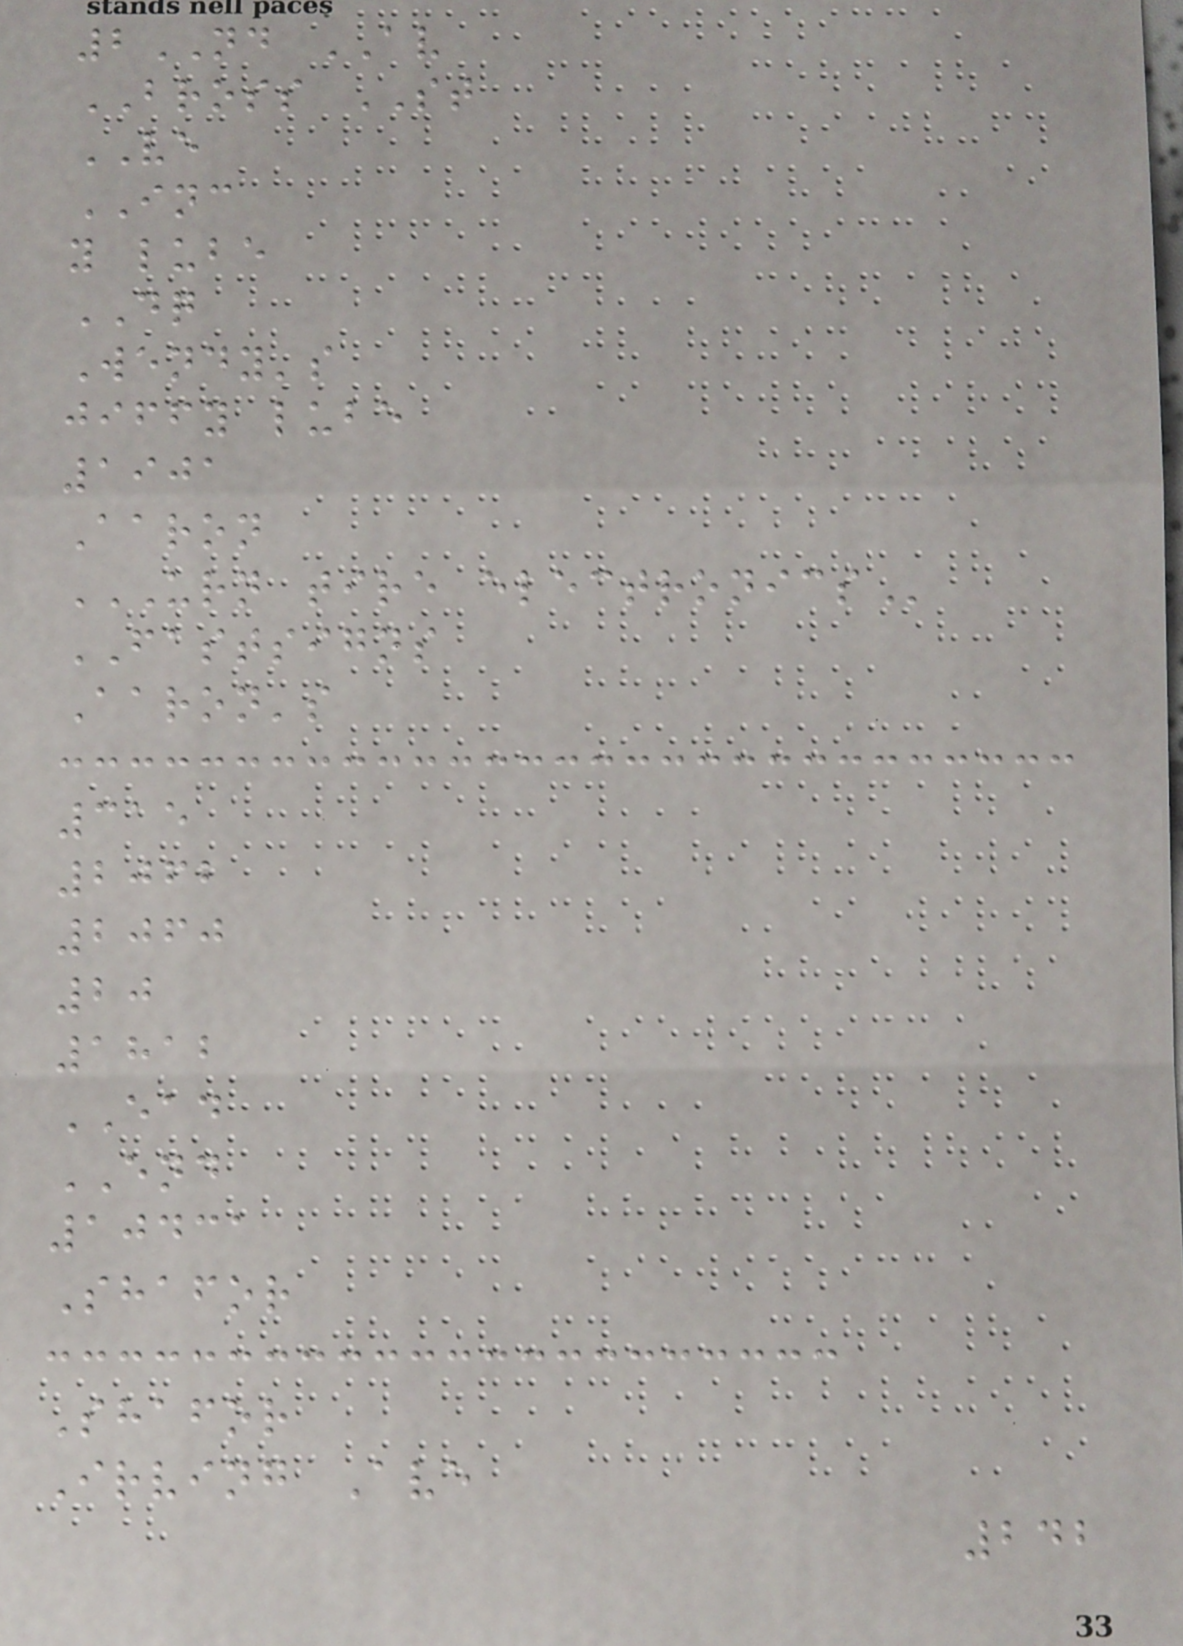2ND AV
BROSS ST
VE
INC
y lube
DQ
Wendy's
jiffy lube
1901
Aaron
URN TIRE ELECTRONICS
FASTSIGNS
Aaron's
315
2062
2060
20
1812
EAD
END
10431
Shafor
Shafor
Irving Ave
242
